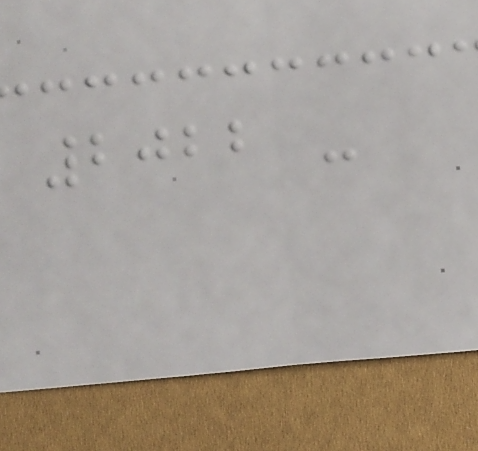2022 -
